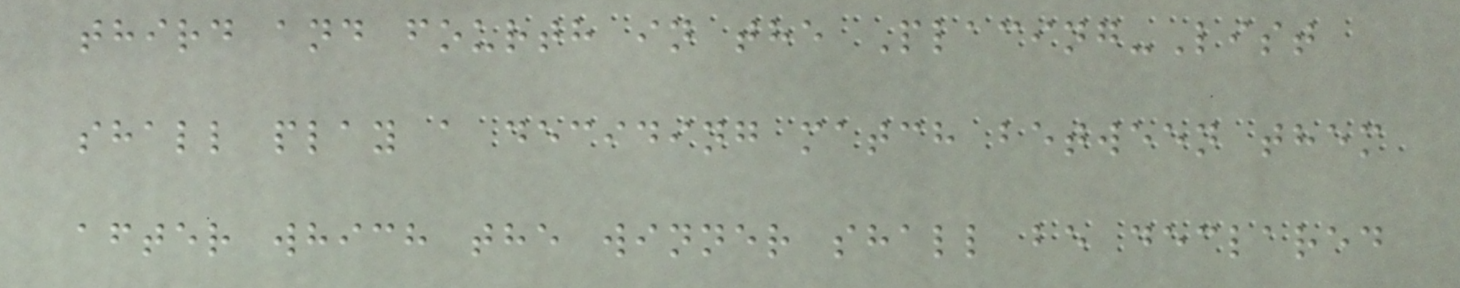third and fourth in the Placing-List
shall play a deciding match between them
after which the winner shall be declared
